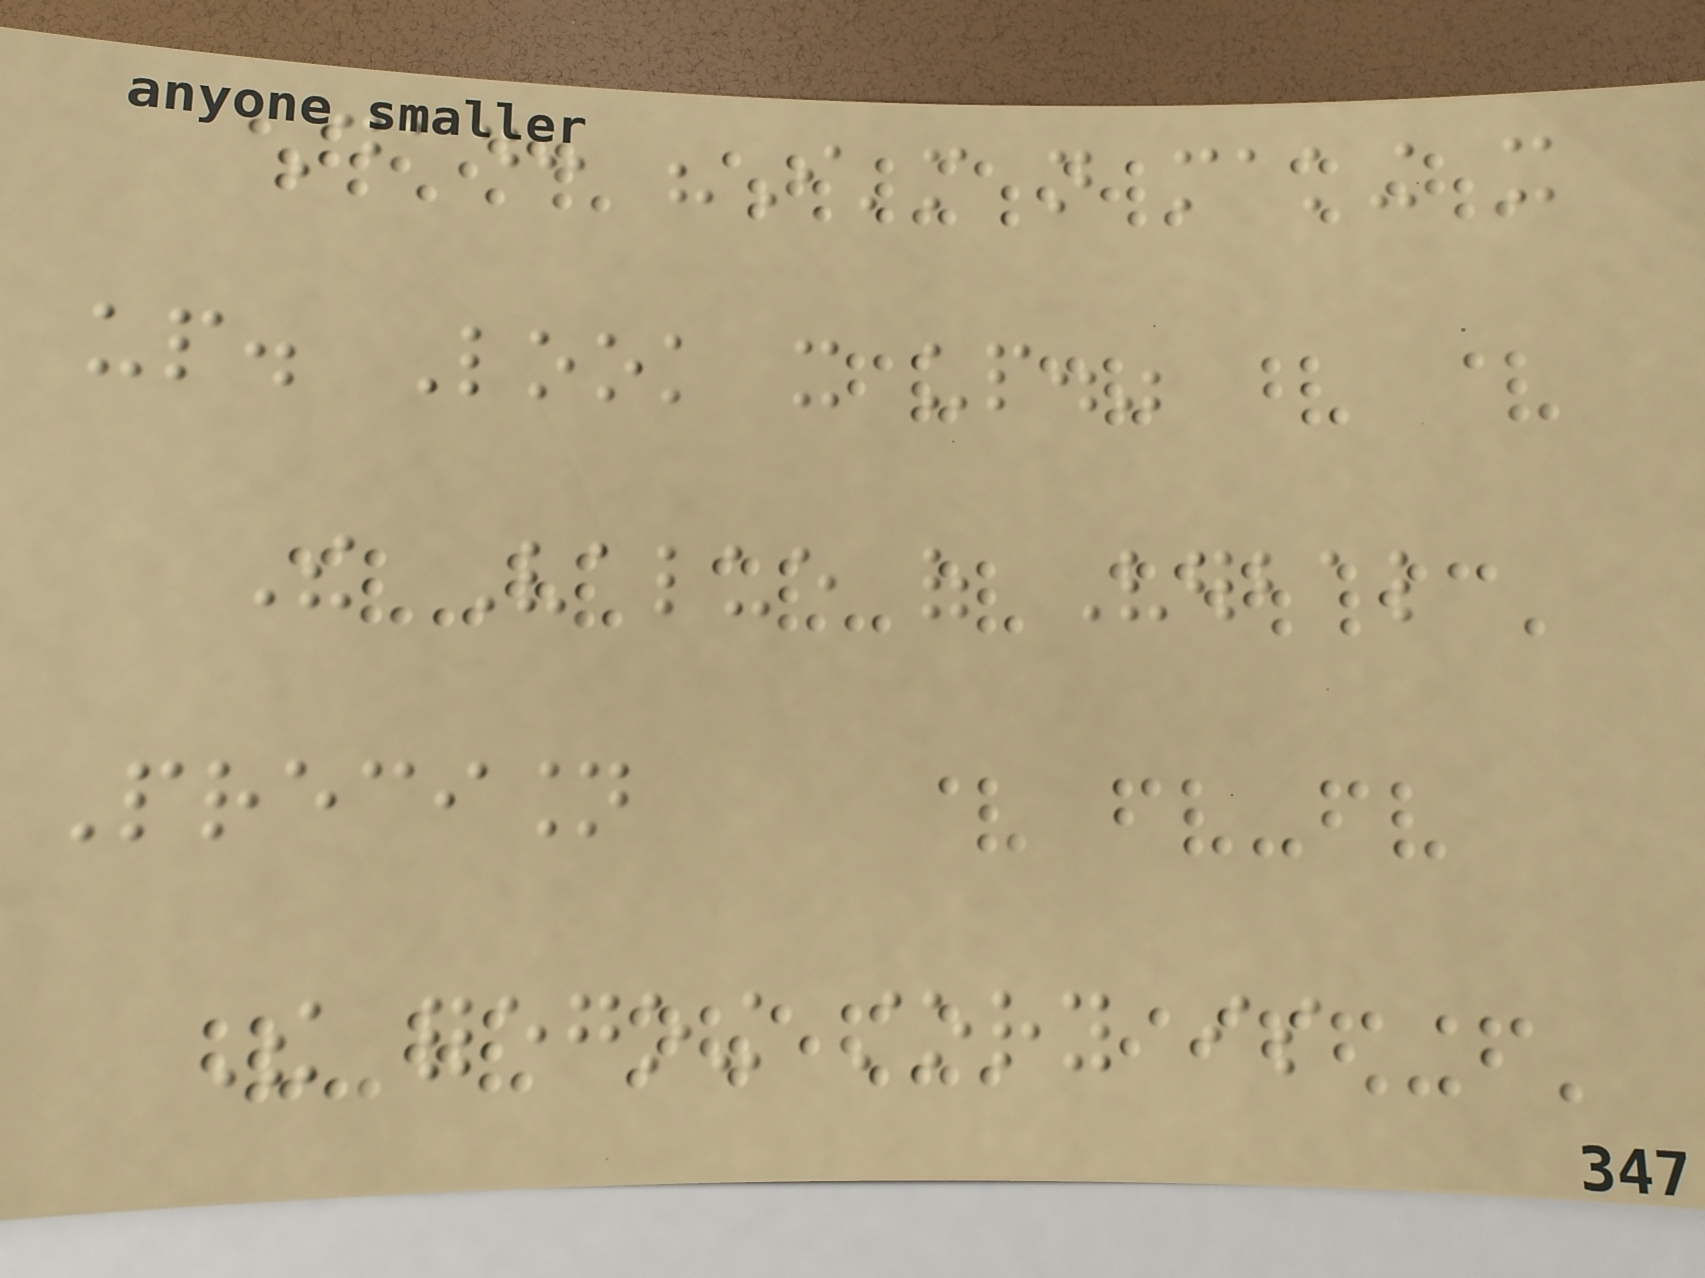Dad: "I'm not making it
up. Look it up."
The Value of Verbal
Precision
The foregoing story is
